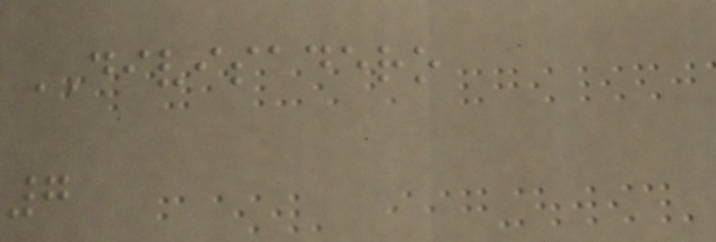DIVISADERO
7
